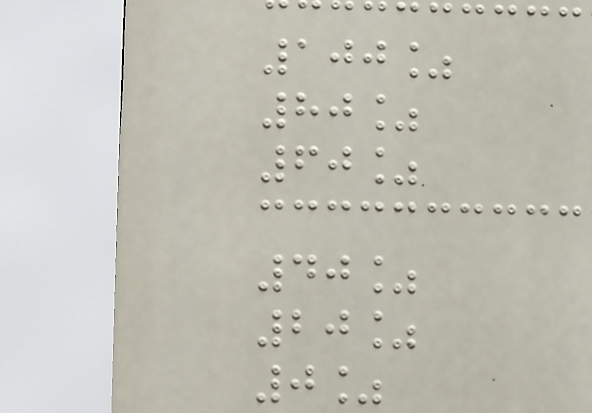100%
80%
60%
40%
20%
0%
